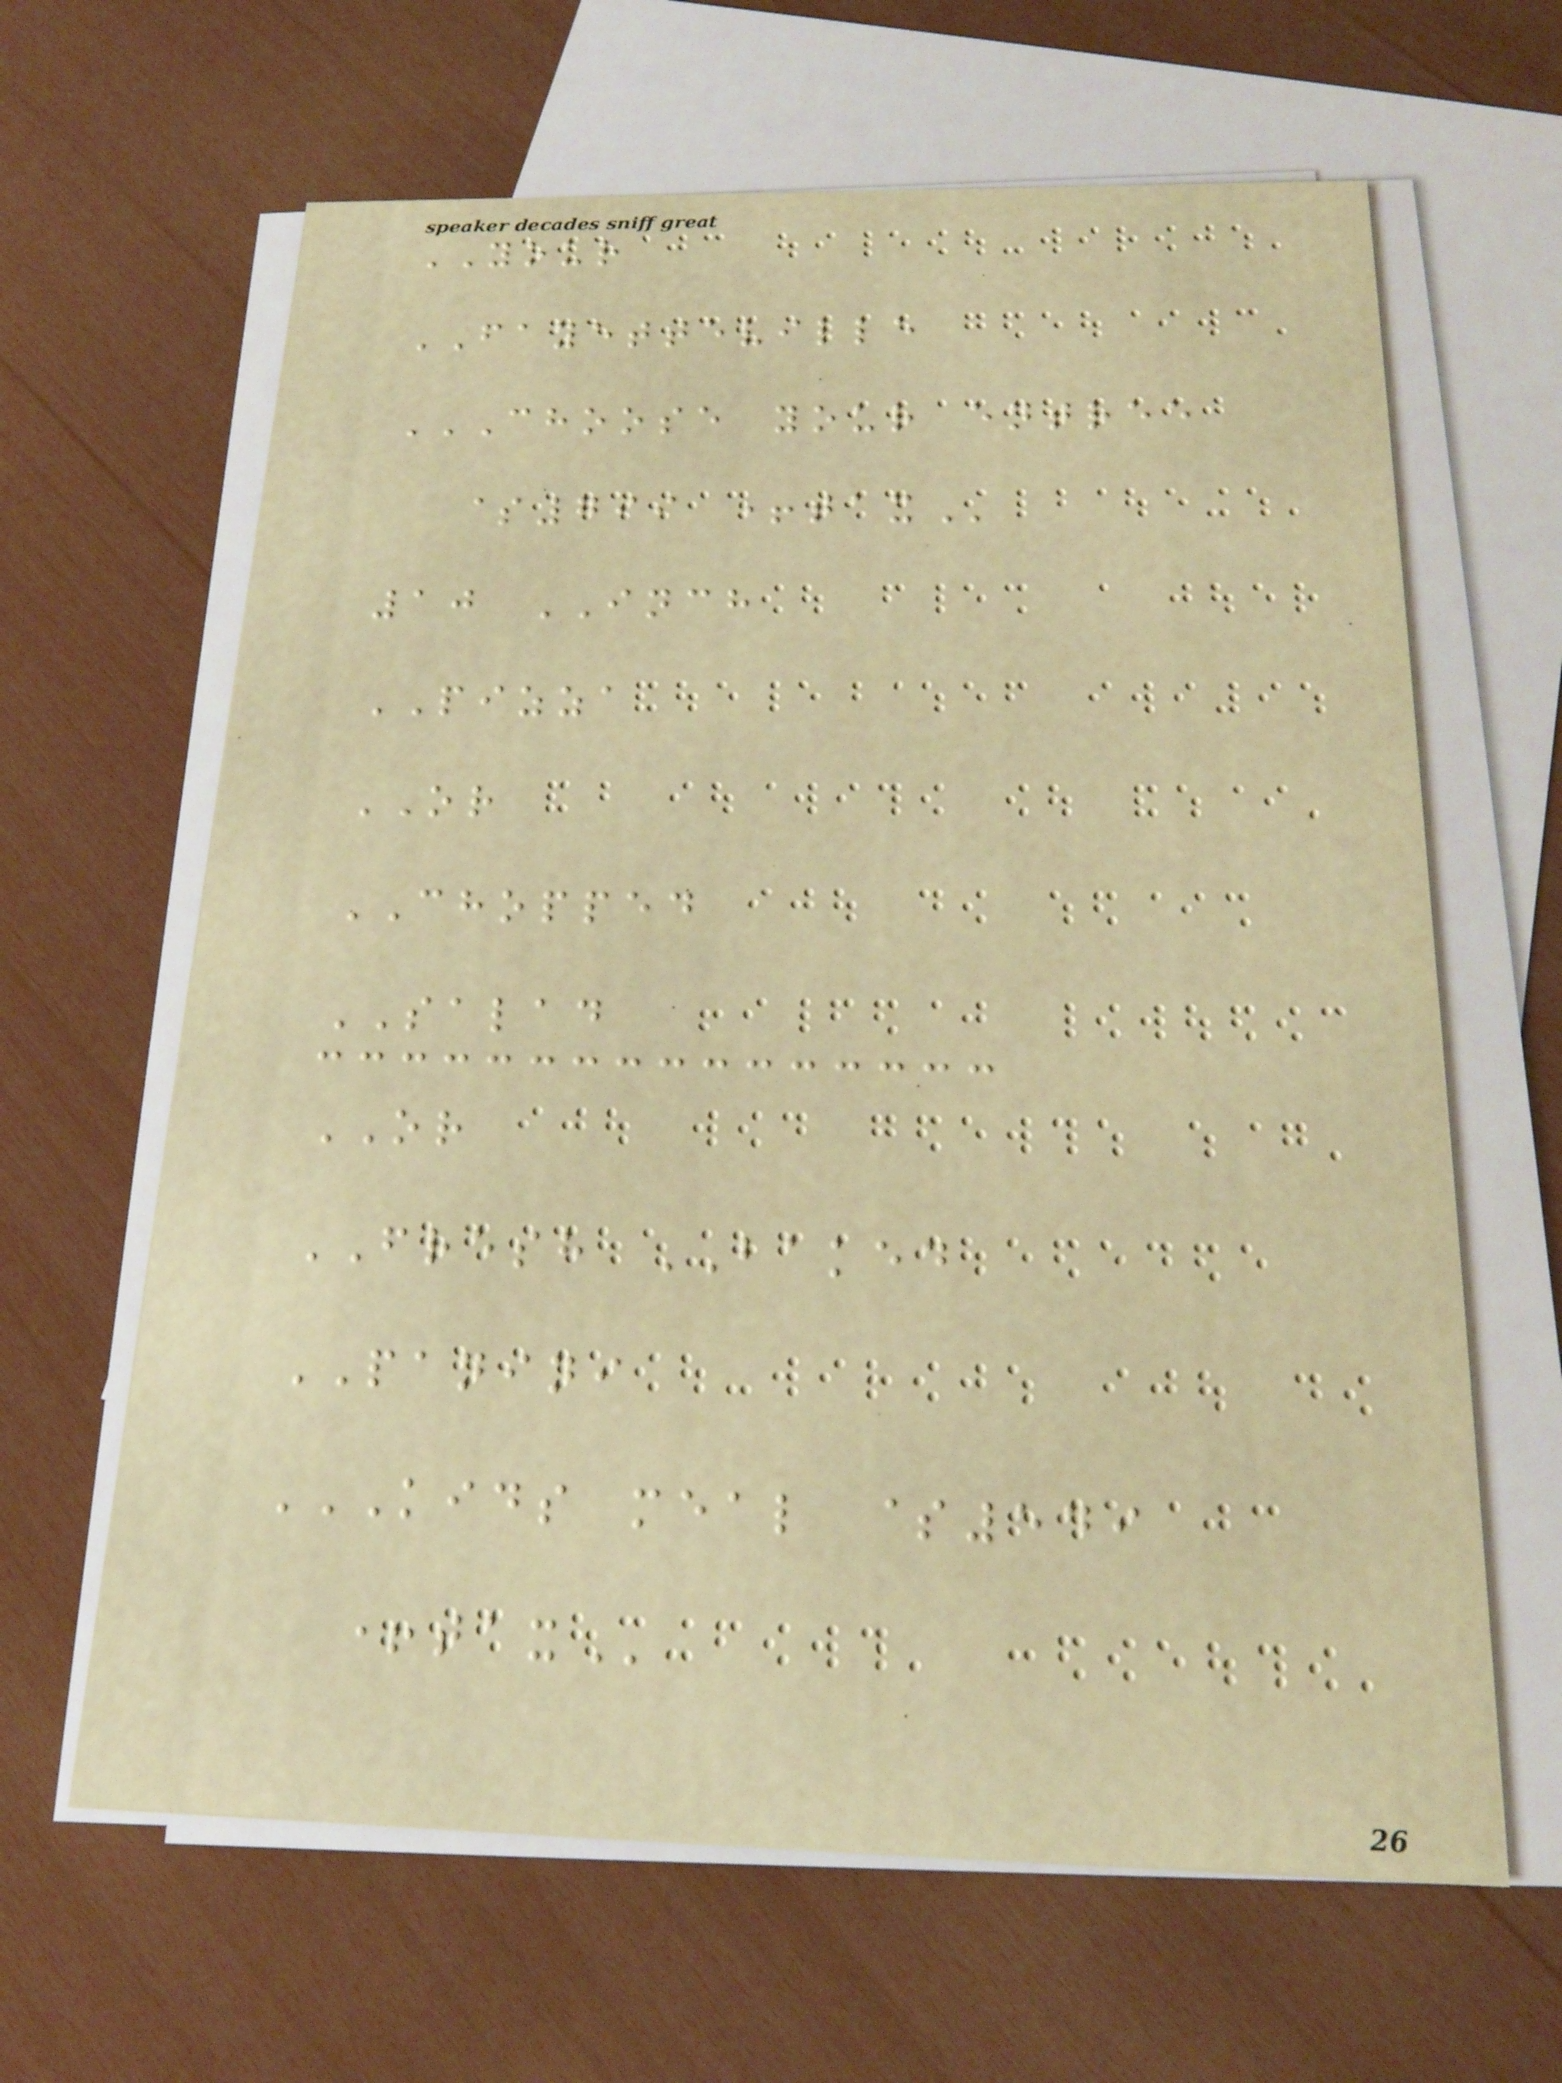YOUR
FAYETTEVILLE
CHOOSE YOUR ENTREE
$799 +TAX
10 INCH
PIZZA
OR
CHOPPED
SALAD
OR
FRESH BAKED
PANINI
KIDS MEAL $549
+TAX
